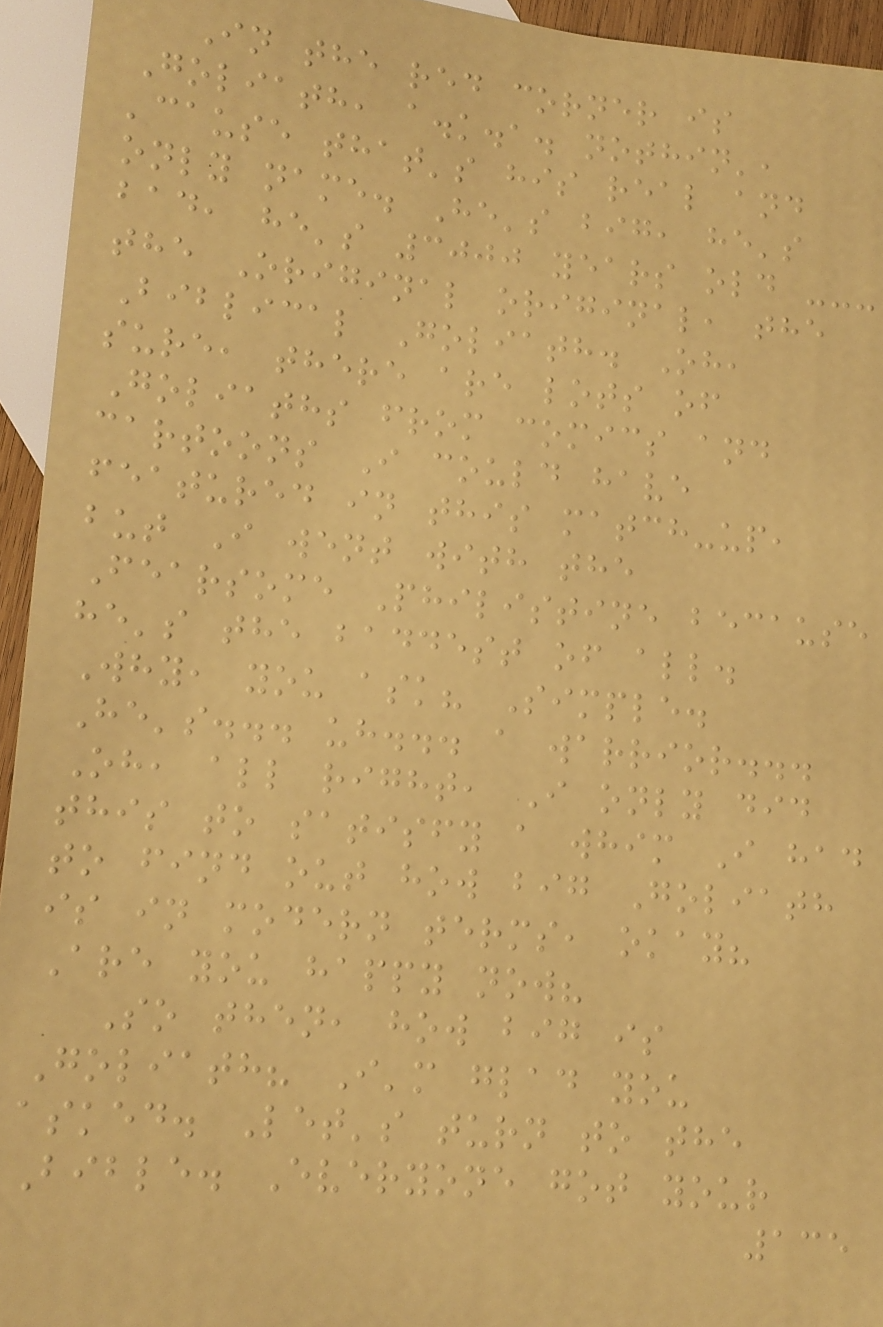In the red corner is
Goliath, a.k.a. nothin',
'cause that's his real and
only name. He's big, he's
bad, he's 3000 years old ---
the Original original, the
Biblical Goliath. Oh,
sure, there are lots of
Goliaths from comics and
cartoons I could have
featured in this match-up,
but I went with the
Fearsome Philistine because
he's the baddest of all.
Why, you ask? Simple.
He's... uh... a warrior...
Oh, all right, I only did
this to satisfy a whim I had
to find out how big Goliath
is in modern terms, okay?
Are you happy now?
So then, how big is
Goliath? I'm glad you
asked. Let's turn to the
Bible. Everyone got your
135
